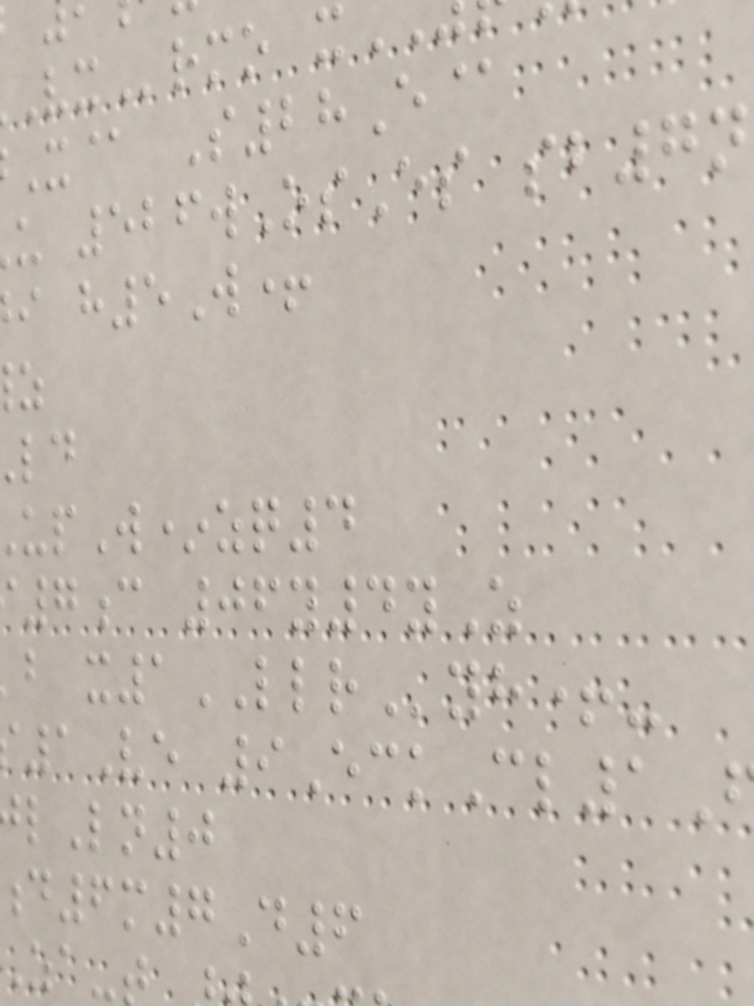X@ S28E@
u 526wOsEs sb7n
i h5W+
pW*zq4
7c 06y4yZ
b x1LLRyh+-
1Ve 9EckCl1
lLn0
d6m7D6
